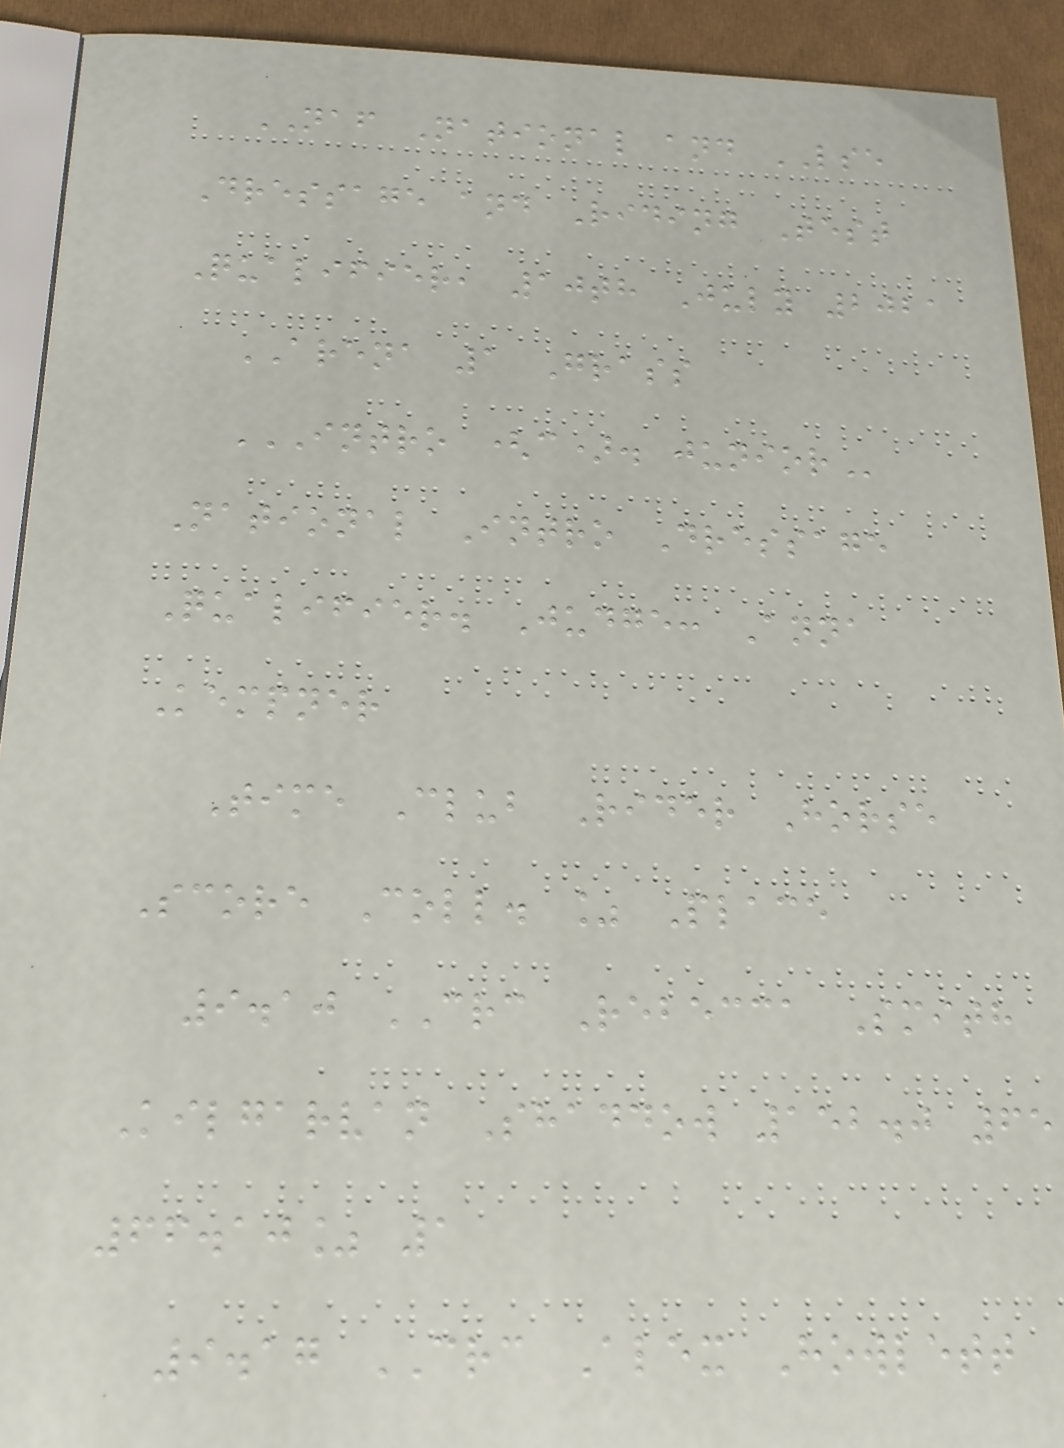NAF National and LSE
Dressage and Riding Test
Qualifier, 10th July 2021
ARENA 1 Grass
INTRO (C). JUNIOR
National Intro Dressage
Qualifier. Judge: Anna
Kempner
Time Club Rider Horse
Score Coll. % Place
9.10 CRC Rebecca Smith
Kilgarvan Shaddow 152.0 65
66.10% 1
9.17 CRC Alex Howlett
